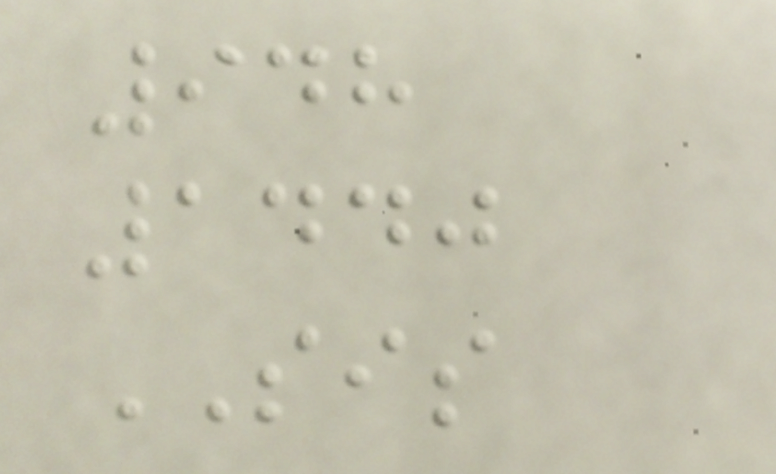948
1440
SIS
